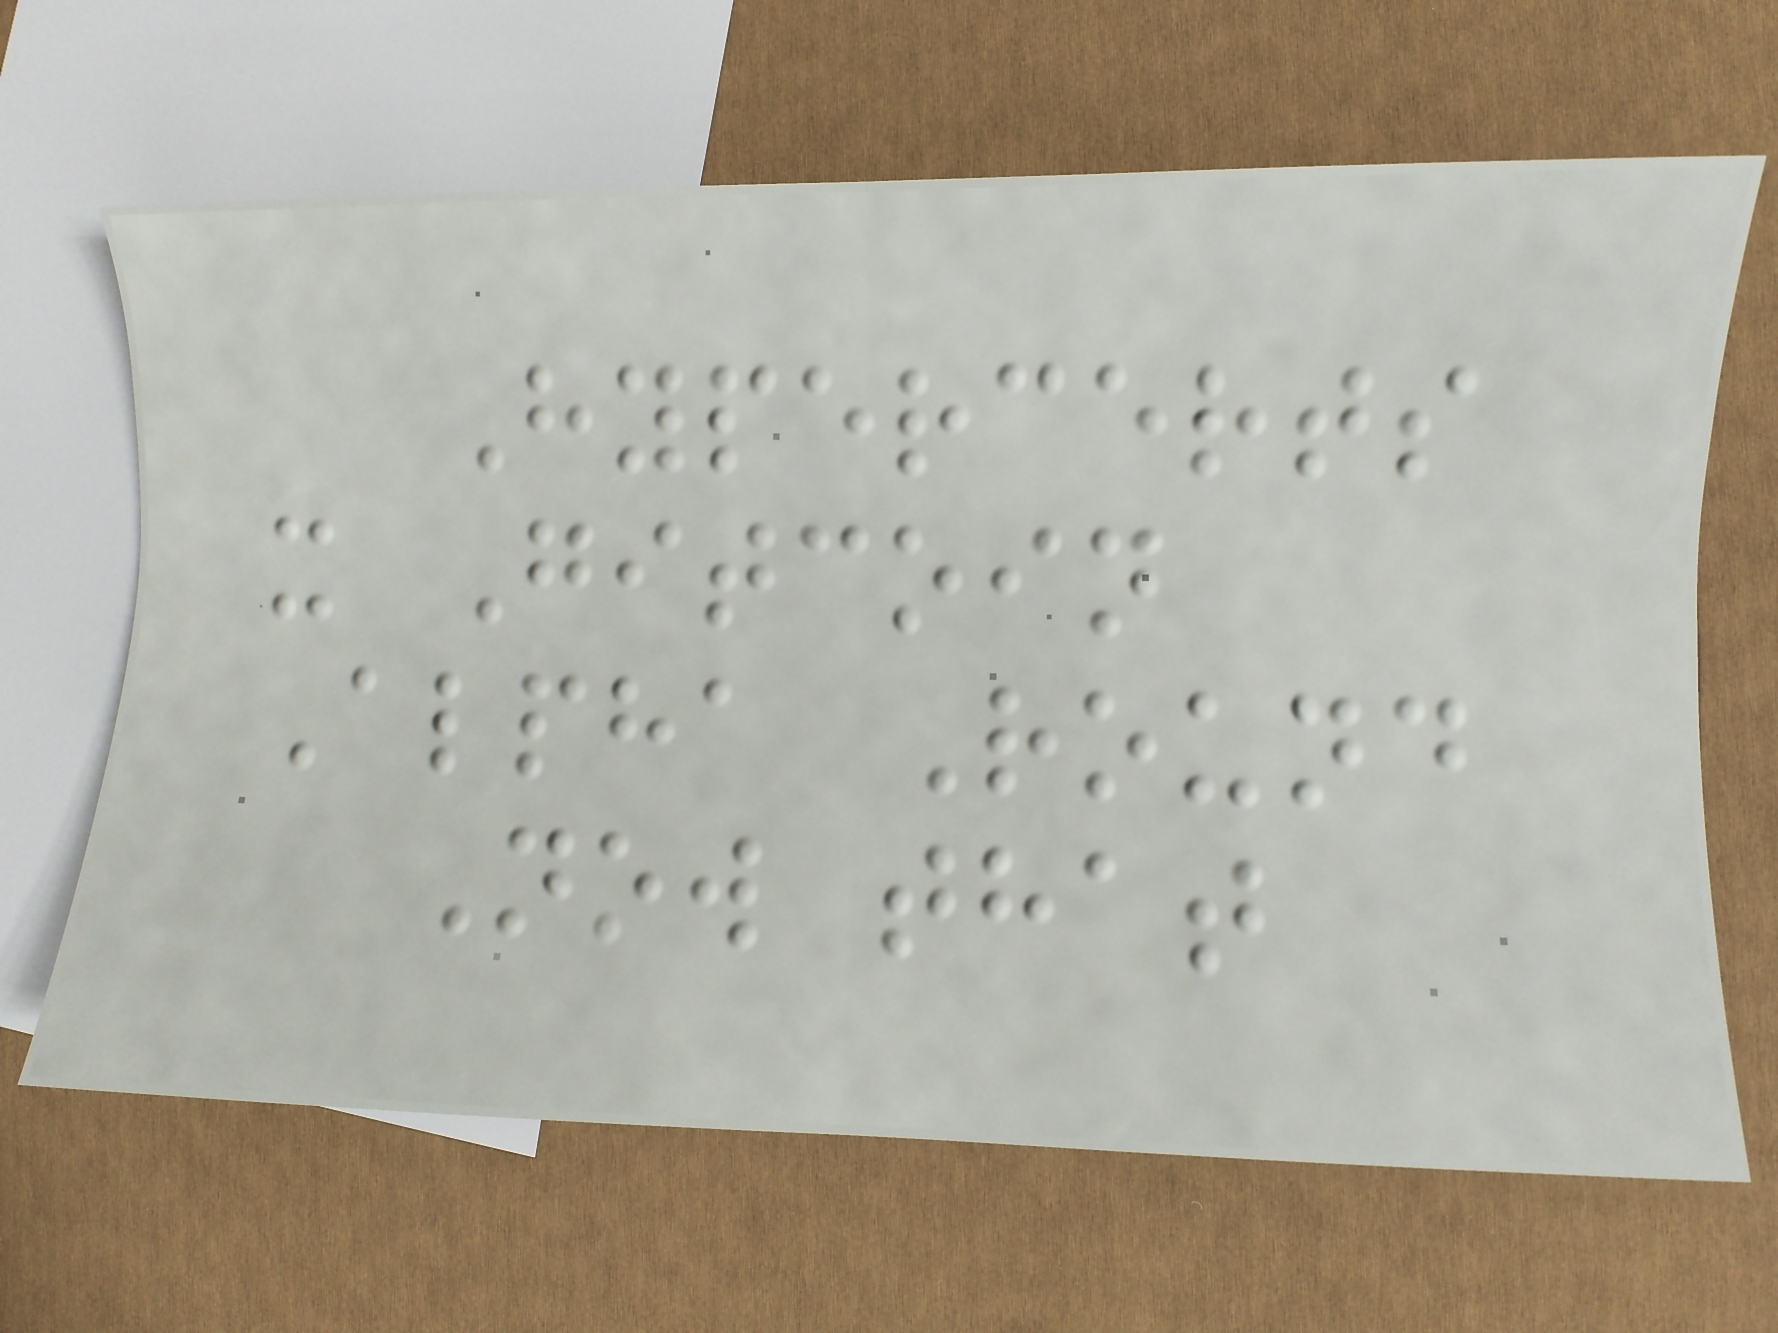Hypercerts
x Gitcoin
Alpha Round
Now that
